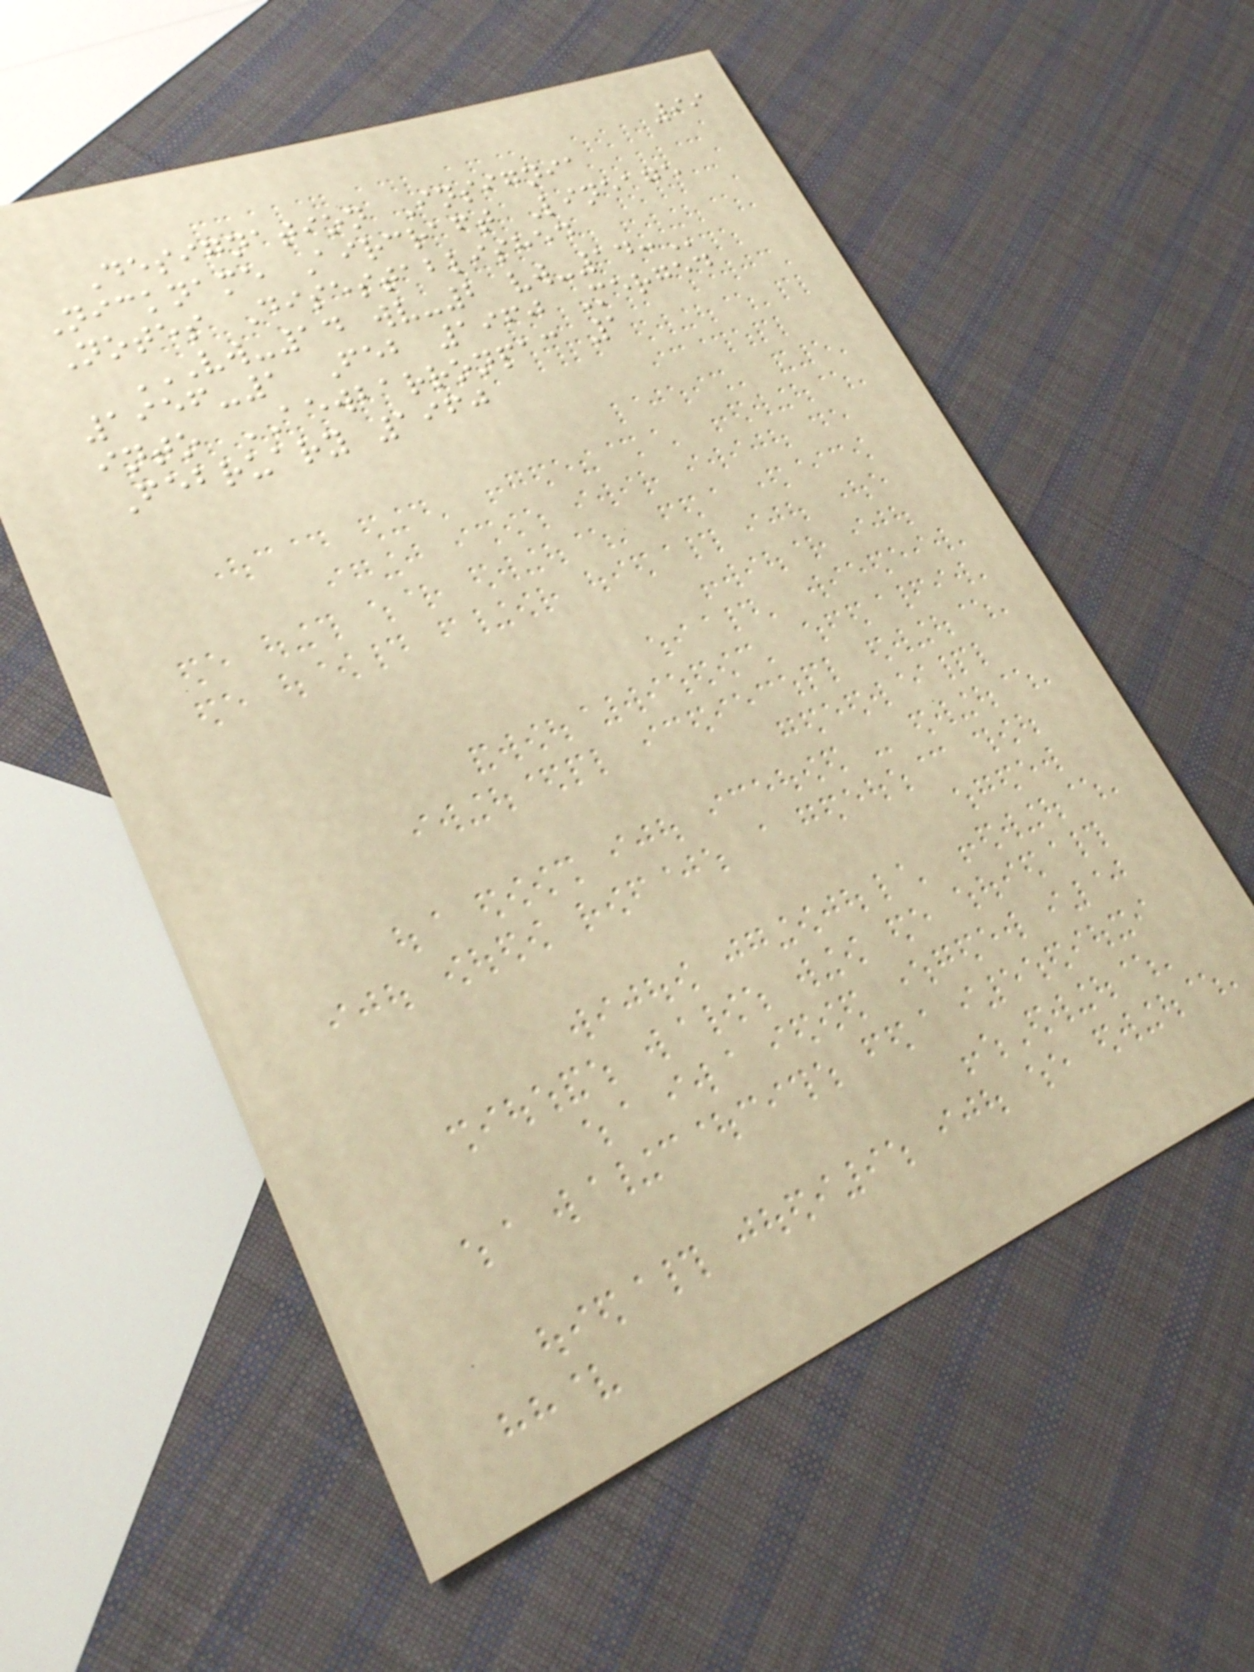99
Designation Insignia
Nickname Aircraft Lineage
Notes Disestablished
VW-14 WV-2 VW-14:
1956-1 Feb 1960 Merged
into AEWBARRONPAC 1
February 1960
